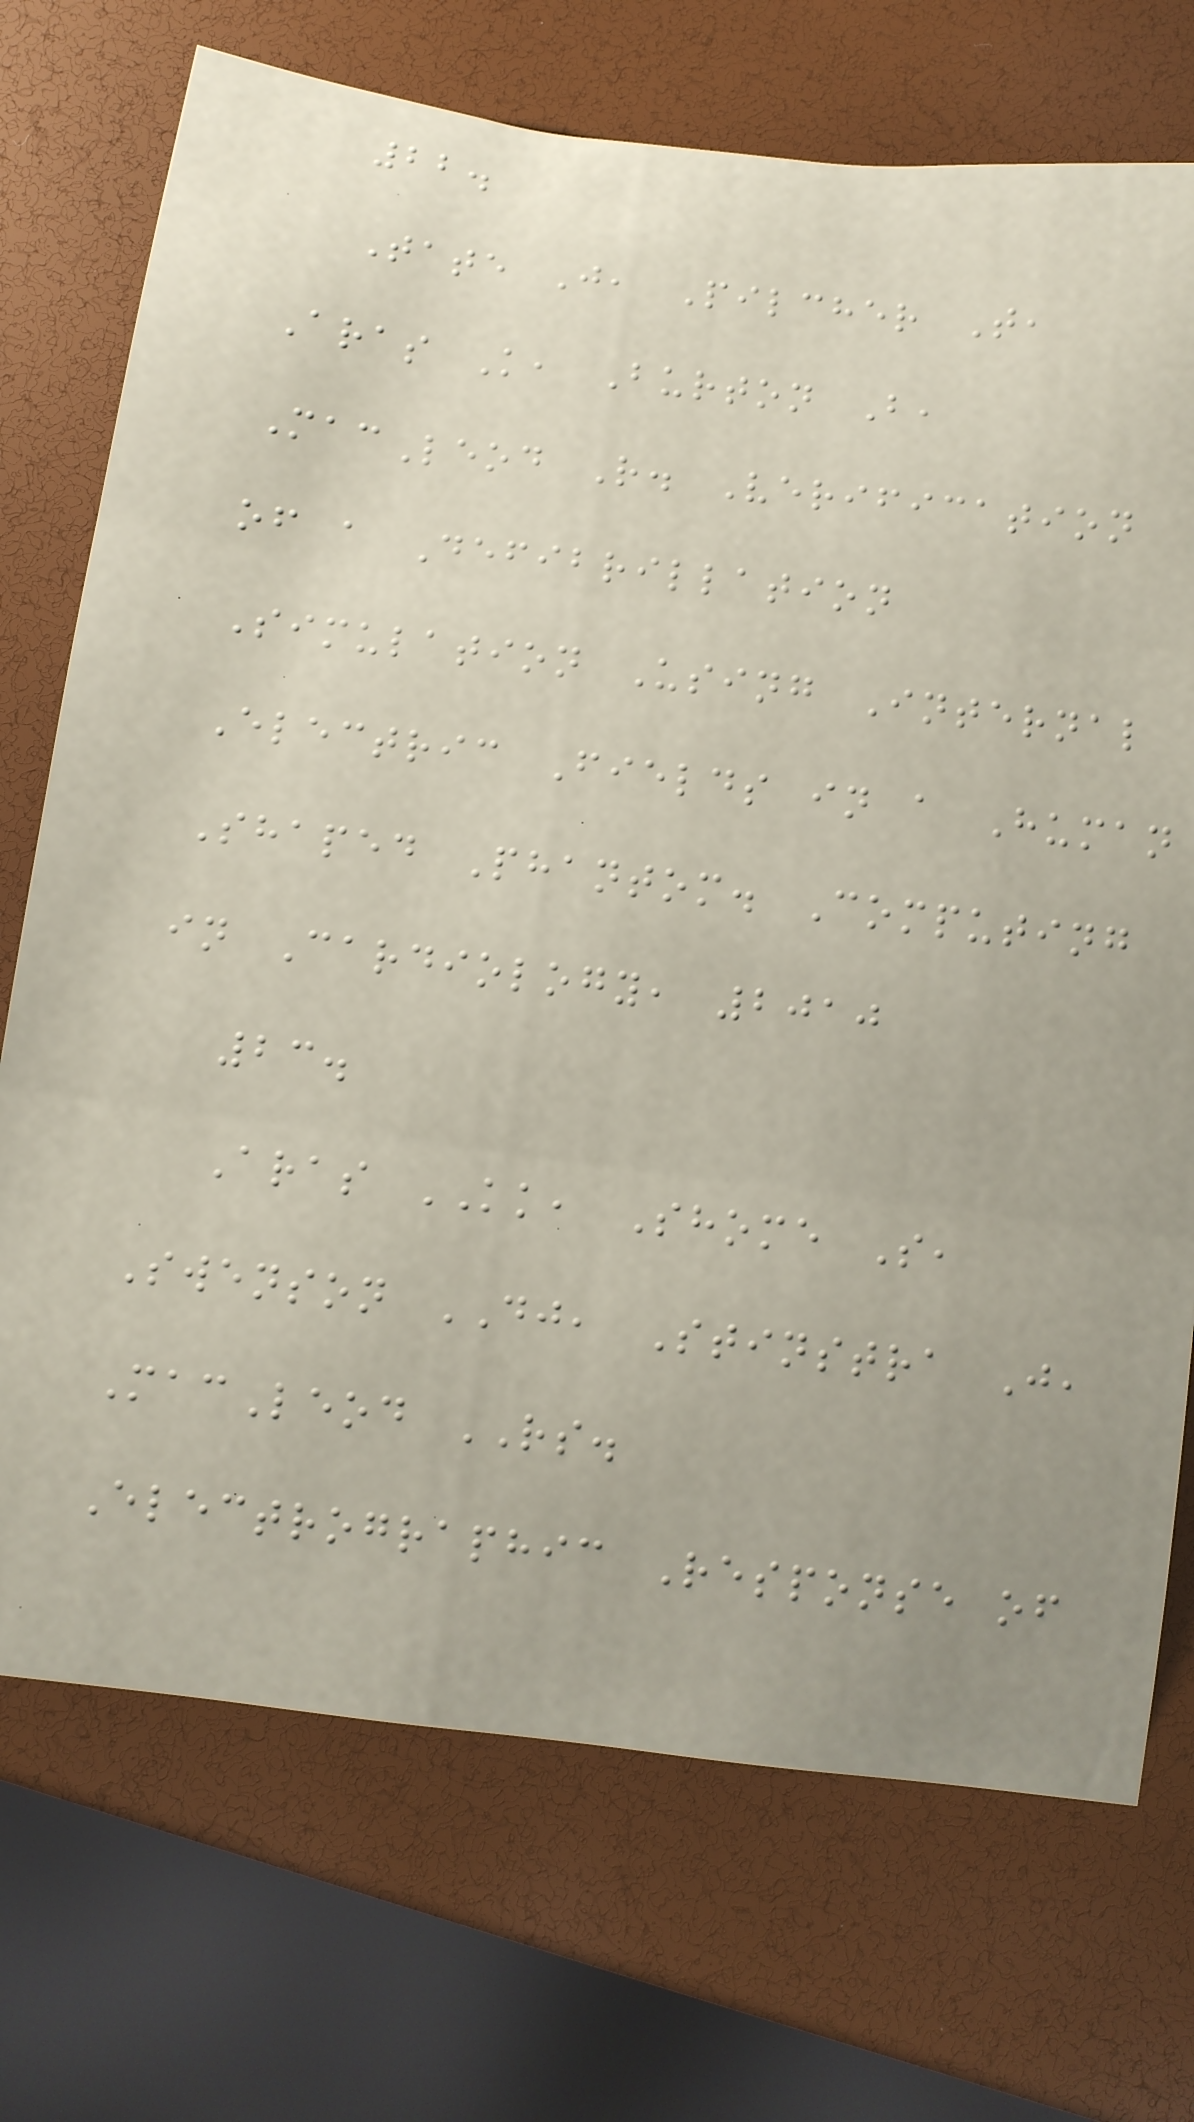22.
Tate J, Pilcher T,
Aras K, Burton B,
MacLeod R. Verification
of a Defibrillation
Simulation Using Internal
Electric Fields in a Human
Shaped Phantom. Computing
in Cardiology, 2010
23.
Aras KK, Shome S,
Swenson DJ, Stinstra J,
MacLeod RS.
Electrographic Response of
